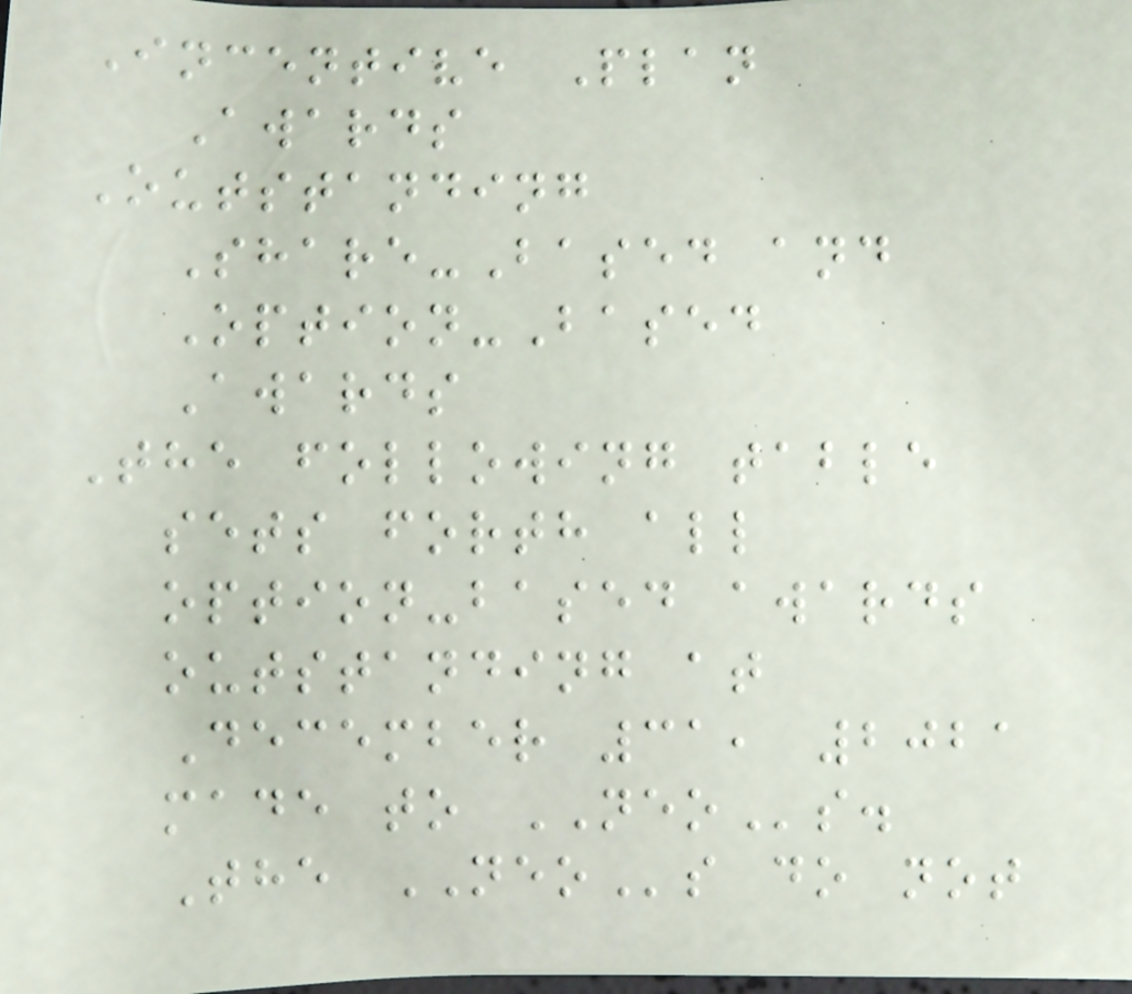Incentive Plan
Awards
Outstanding
Share-Based and
Option-Based
Awards
The following table
sets forth all
option-based awards
outstanding at
December 31, 2021
made to NEOs.
The NEOs do not
